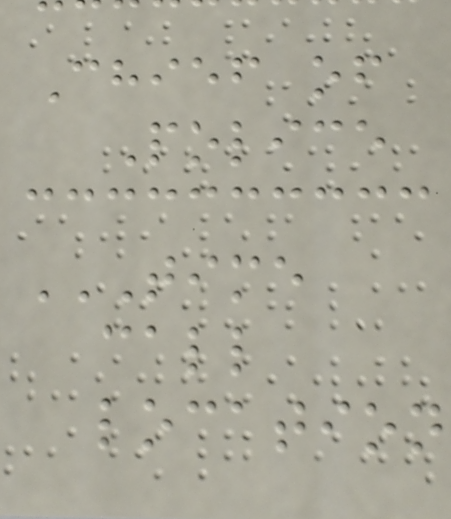Chief of
Police
TIME
CALL
LOCATION
